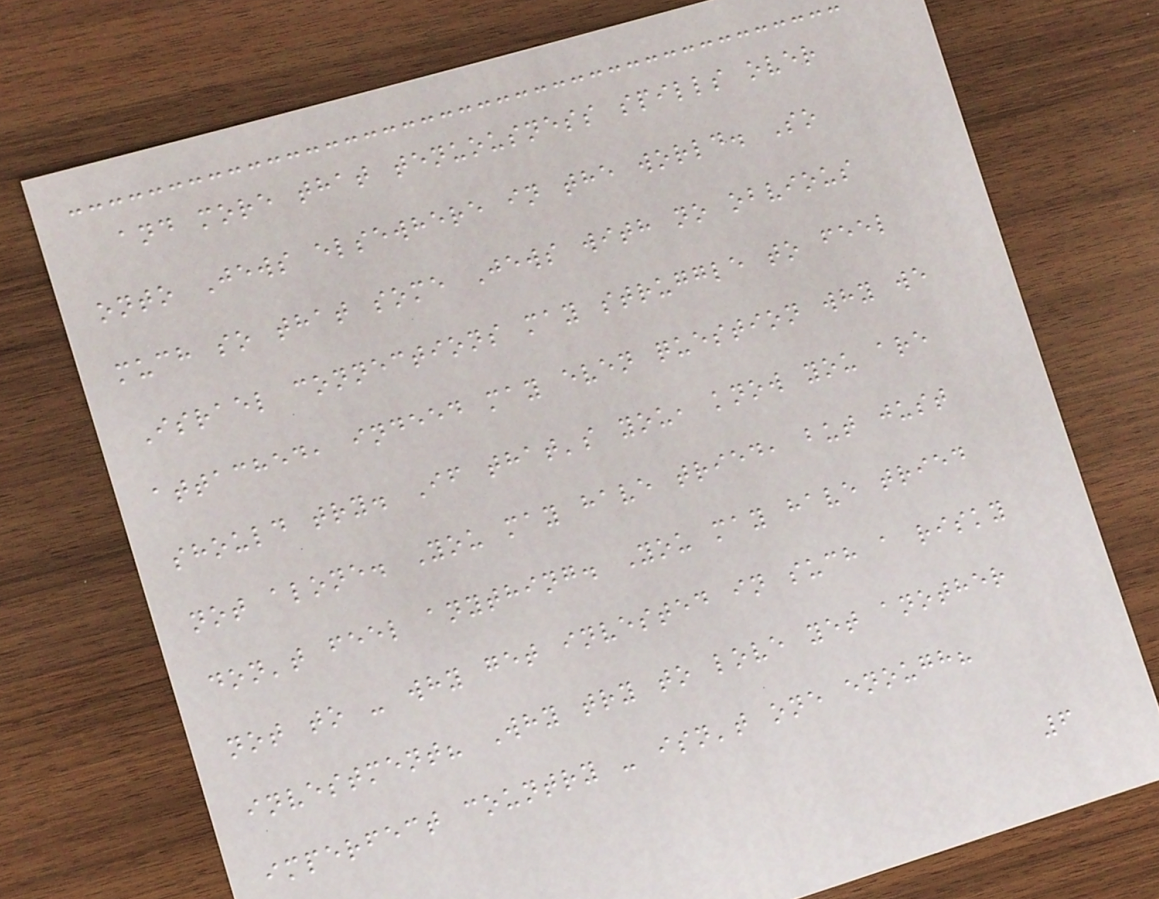and more that tenuousness spills over
onto Jews elsewhere in the world. So
much so that some Jews with no obvious
Israel connections may struggle to feel
attached, indeed may even question why we
should try. If that's you, know you are
not alone. You may have tried, but just
don't feel anything. You may have tried
not to - why get invested in such a risky
investment? Why try to love yet another
imperfect country - isn't one enough?
6
